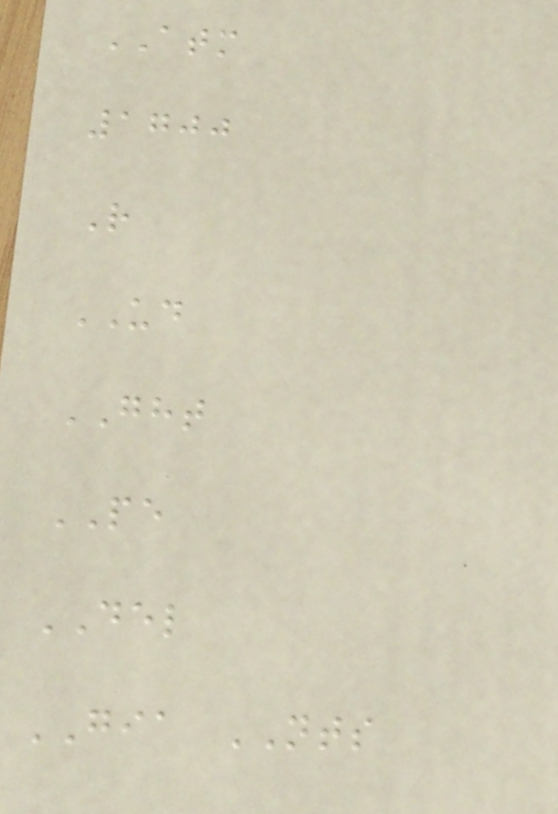ATM
1700
R
UD
GHT
PE
DEL
GIA NTS
